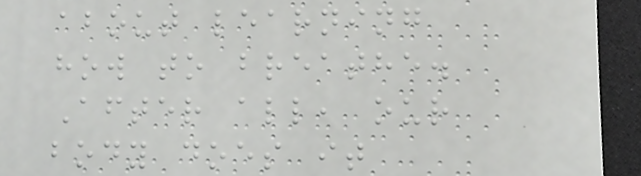about learning
how to breathe.
After all, our
body does it
